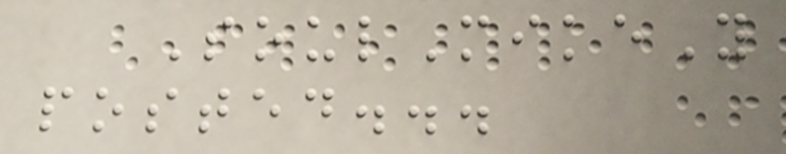SoulMikeY
posted...
